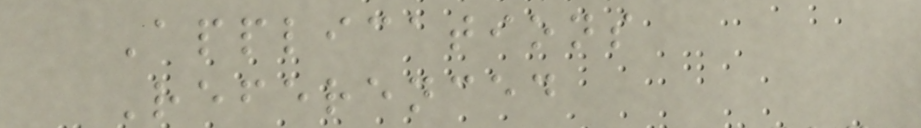Applications
Referenced
